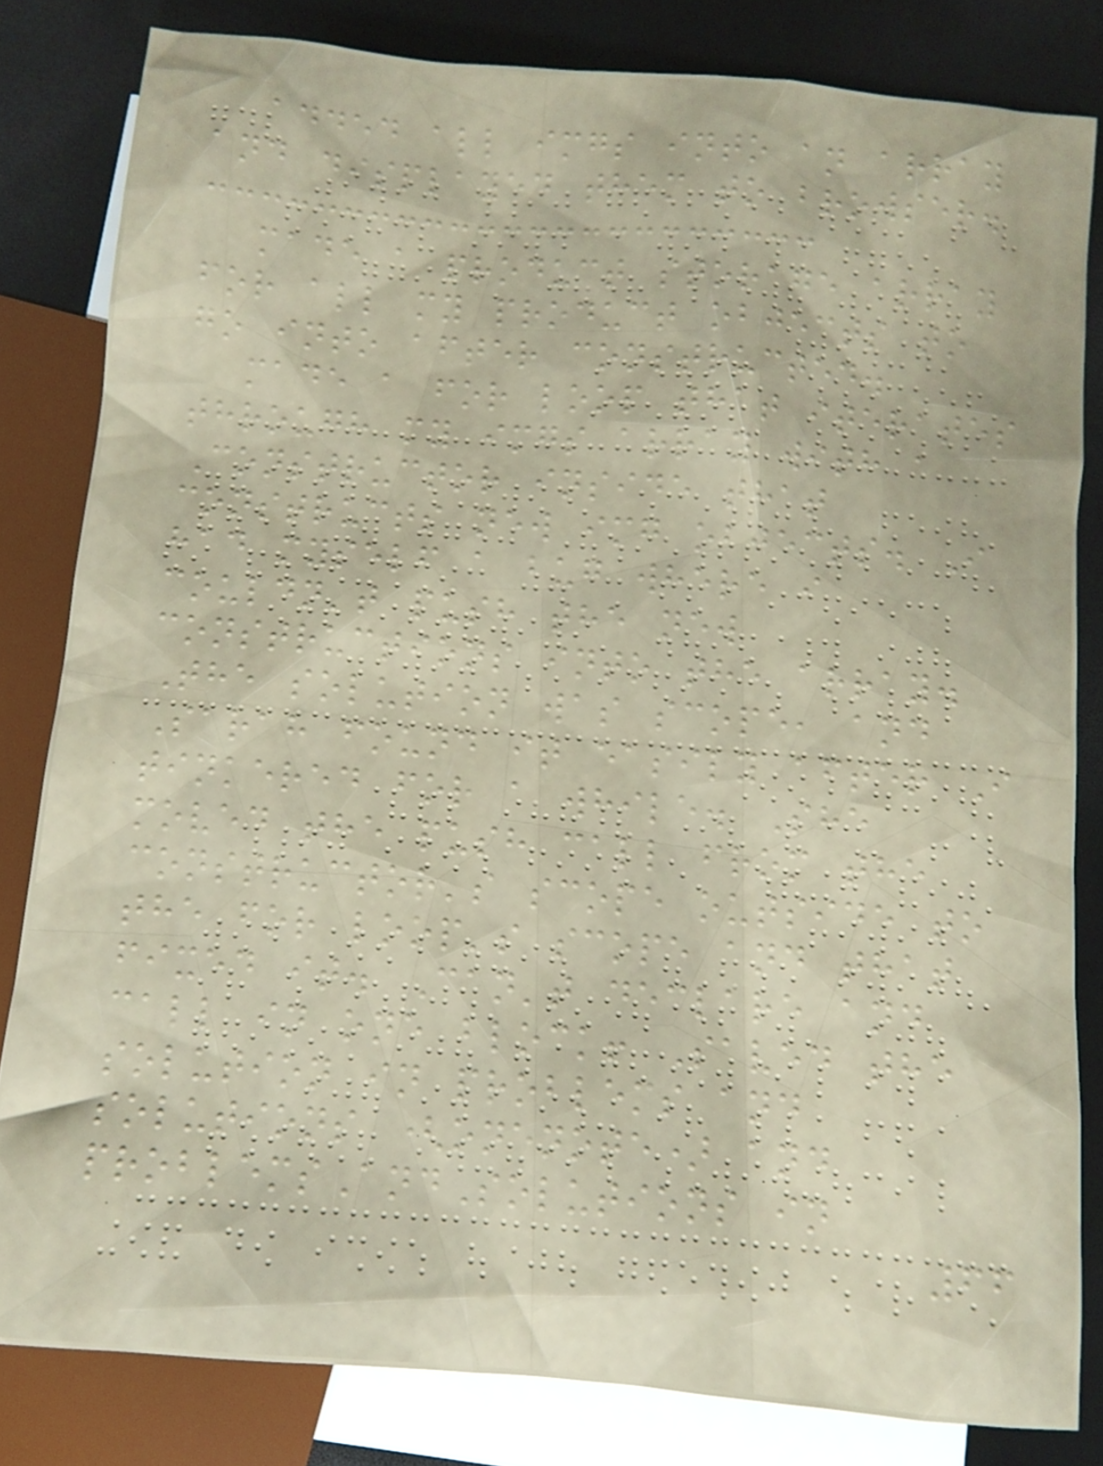added all imgs into an array
and displayed them to browser.
made a product storage array
for all my product objects to
go into after constructed.
made a for loop that iterates
through my imgs array with a
Constructor inside that
constructs new img objects. I
had myself a bug where i
couldn't push the new
constructions into the array.
The solution was scope, and
Sarah found it easily after I
tinkered for a while. She
moved the push call from the
constructor's scope outside to
the for loop's scope and that
fixed it. Can't declare and
call in one block! Saved the
solution in problems and
solutions (onenote) and
problemsAndSolutions in
66
